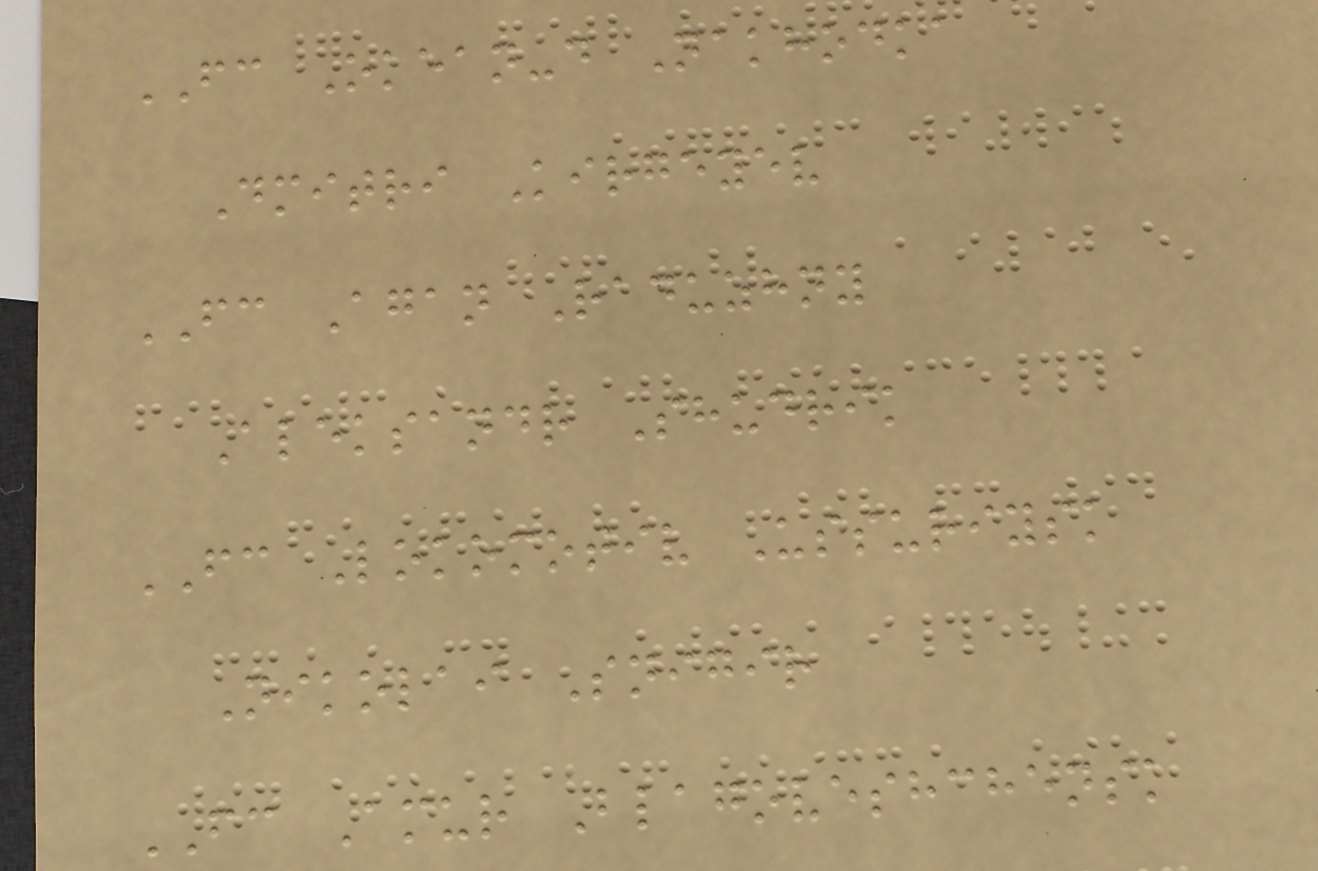FC Okean-d Nakhodka
Dmitri Kirgeyev
FC Agan Raduzhny
Aleksandr Shudrik
FC Lokomotiv Ussuriysk
Nikolai Snigir
FC Amur Blagoveshchensk
